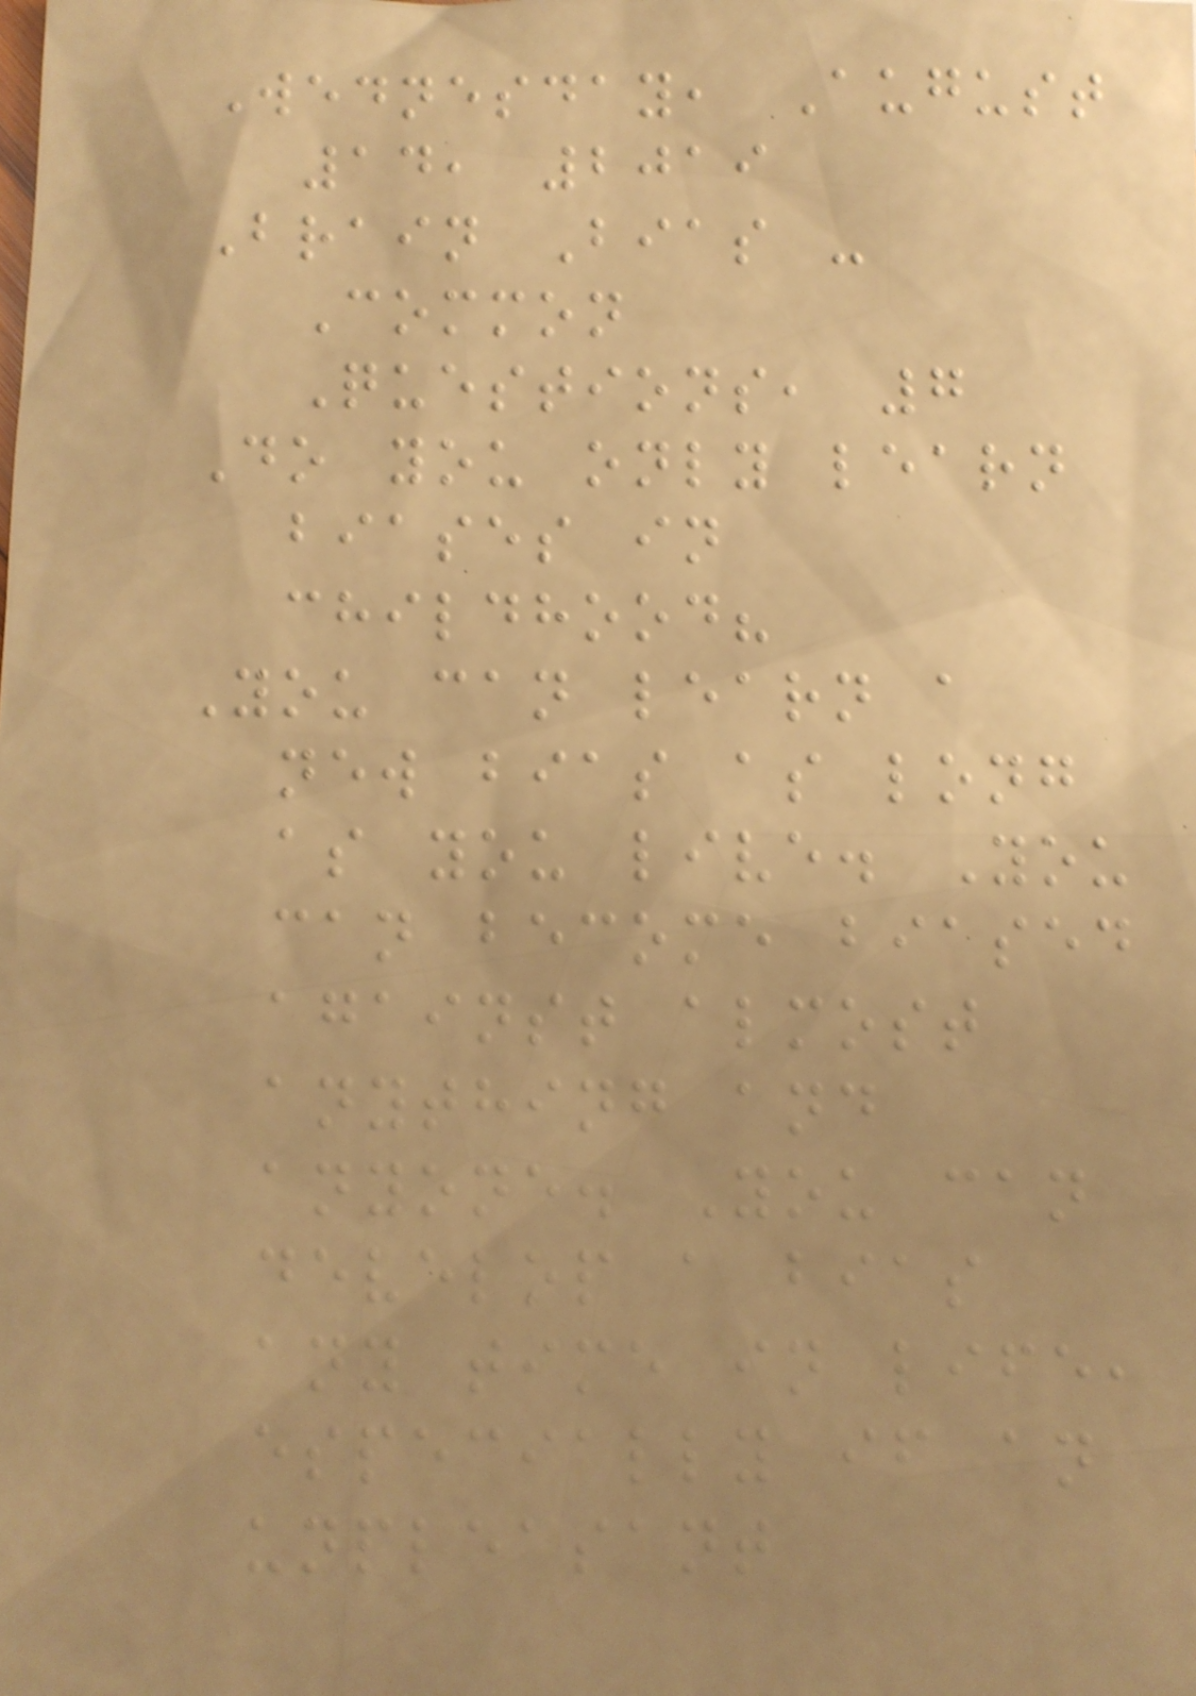Wednesday, August
14, 2019
Brain Bias -
Common
Questions, 7
Do you only learn
biases in
childhood?
You can learn a
new bias as long
as you live. You
can become biased
against almost
anything and
anyone. You can
develop a bias
any time in life,
especially if an
unpleasant
